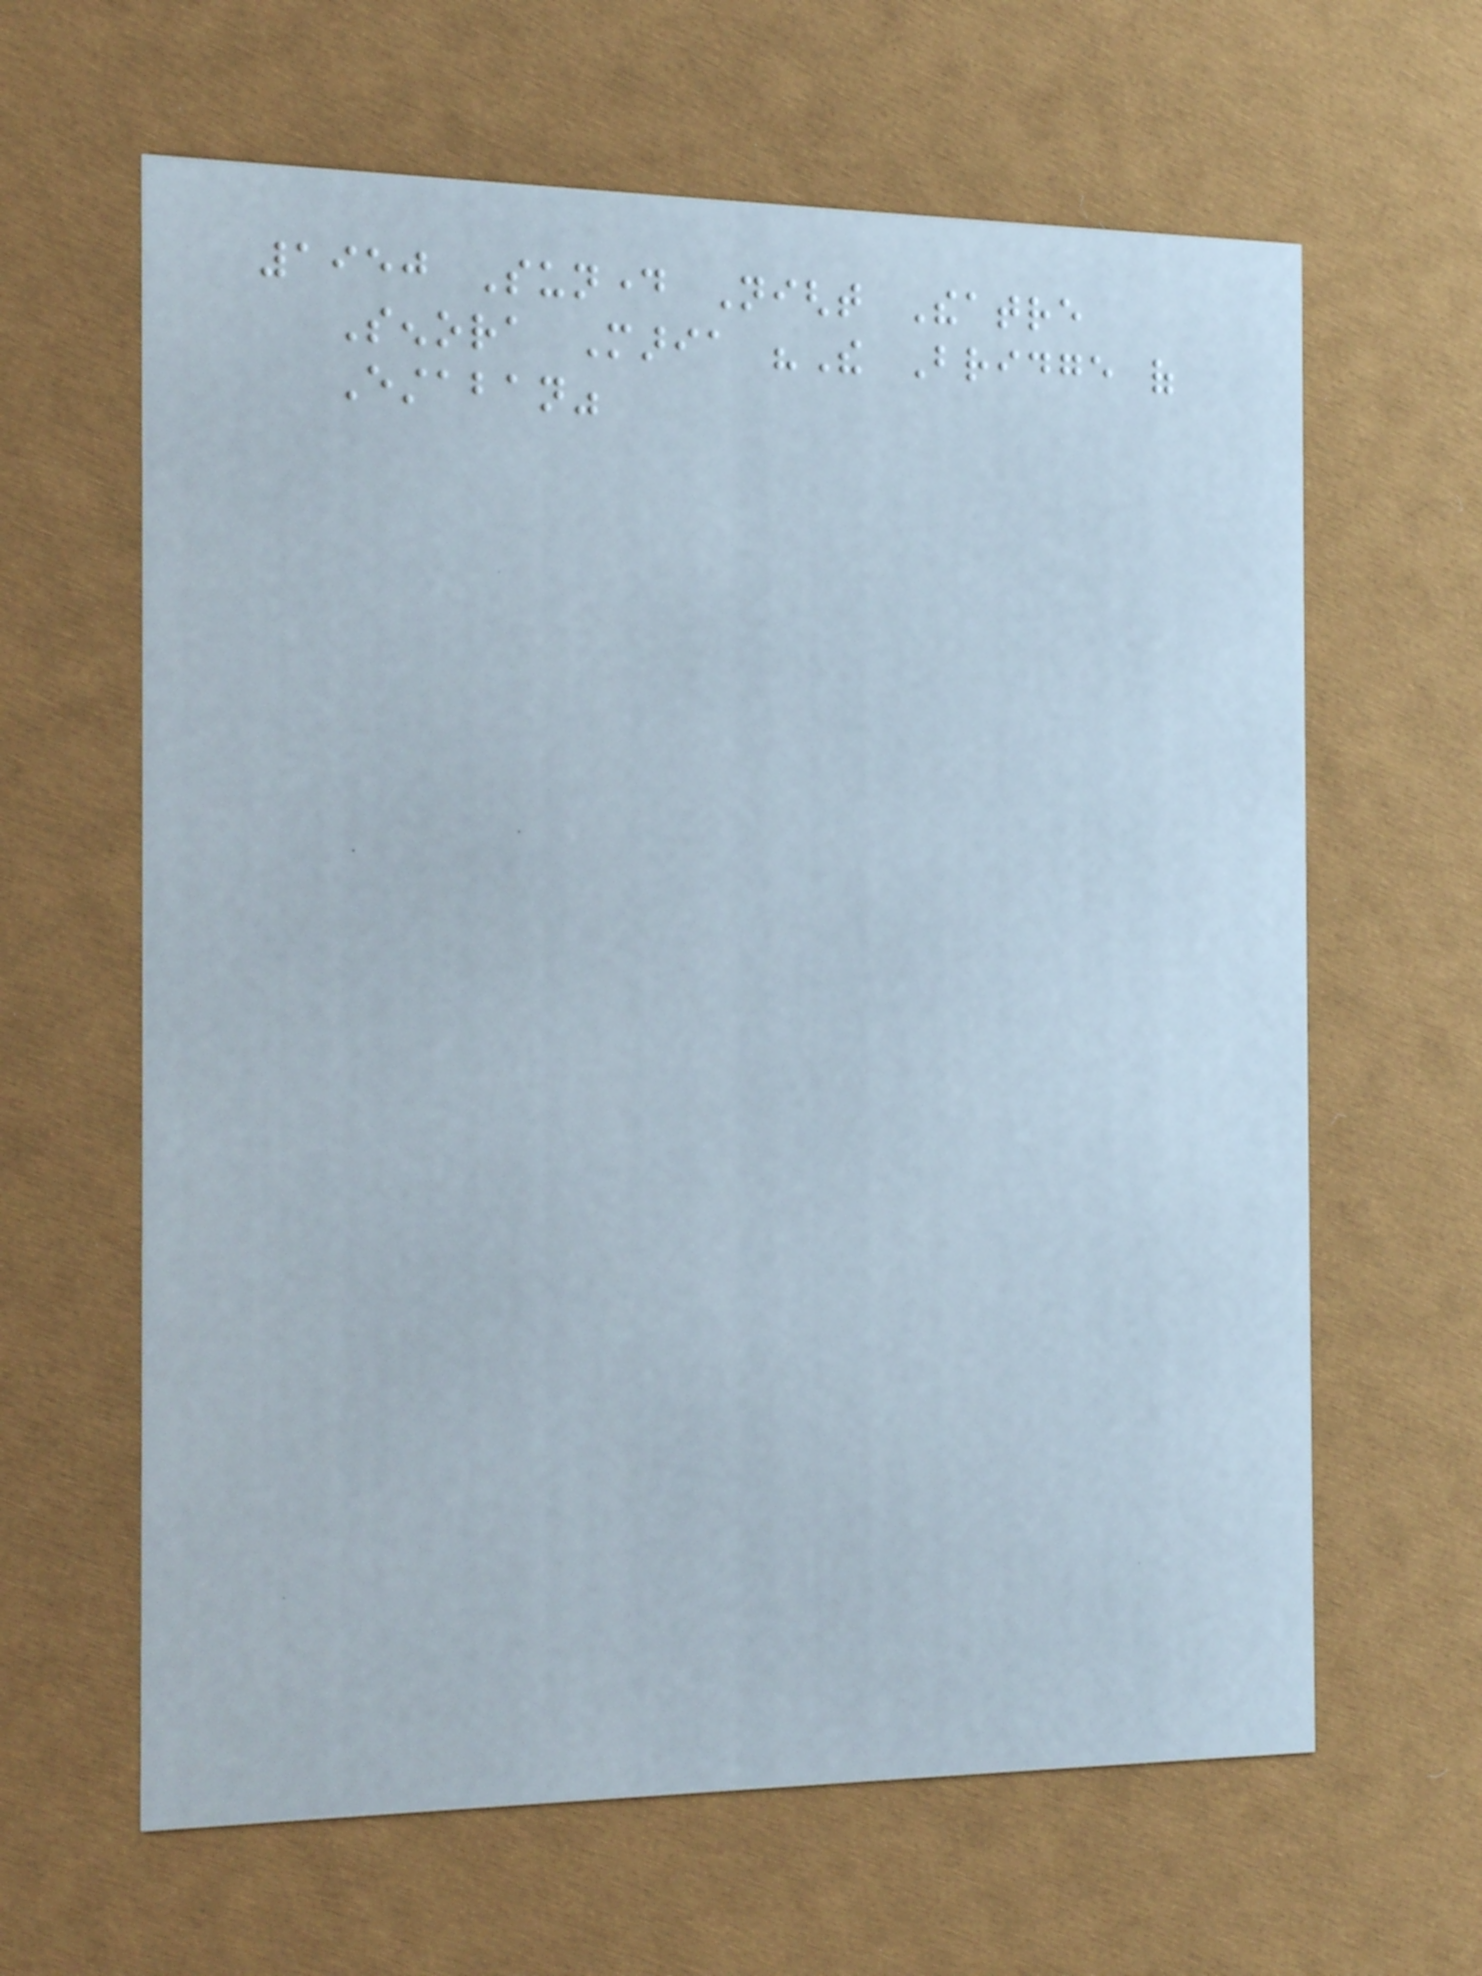1950 Sunday Night Theatre
Senora Maria "The Bridge of
Estaban"
